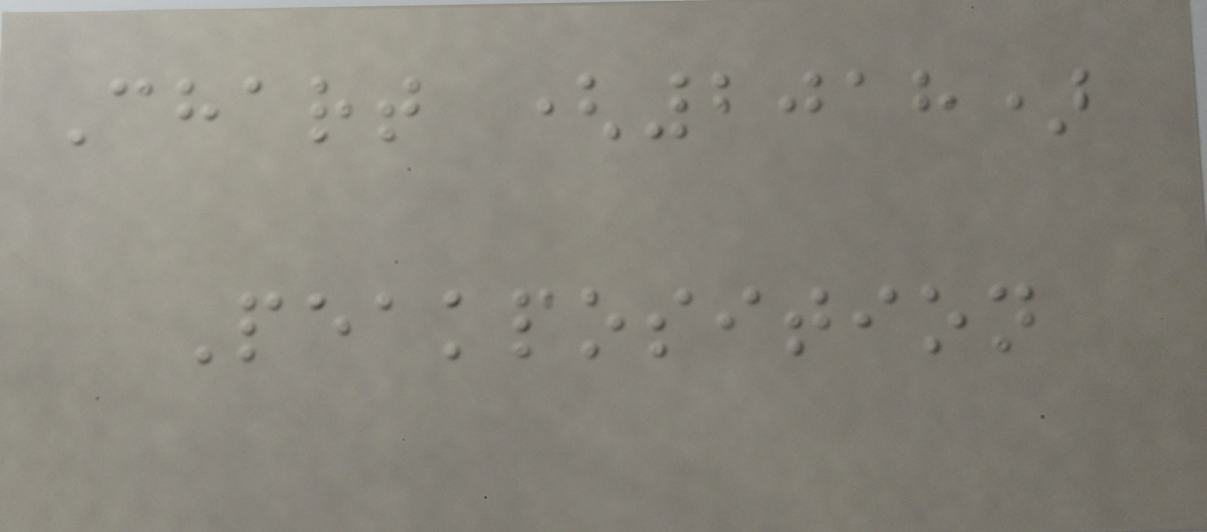Chart (2018)
Peakposition
